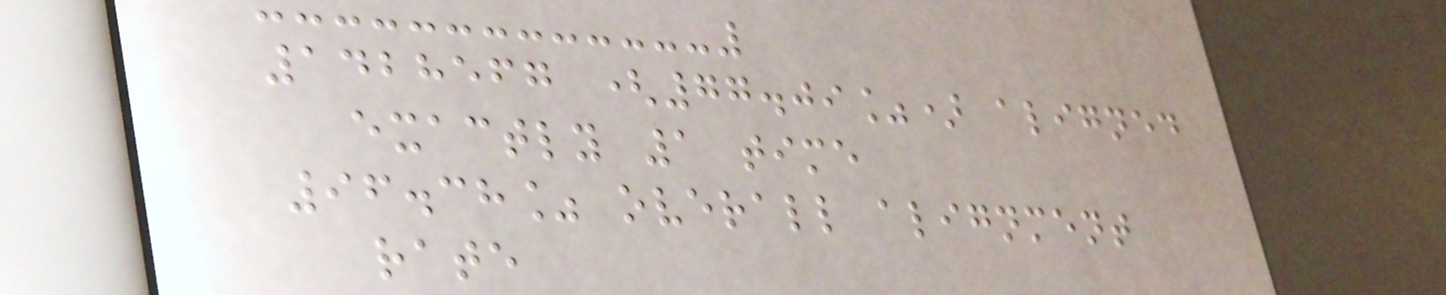1428567 (77.09%) aligned
exactly 1 time
96.38% overall alignment
rate
